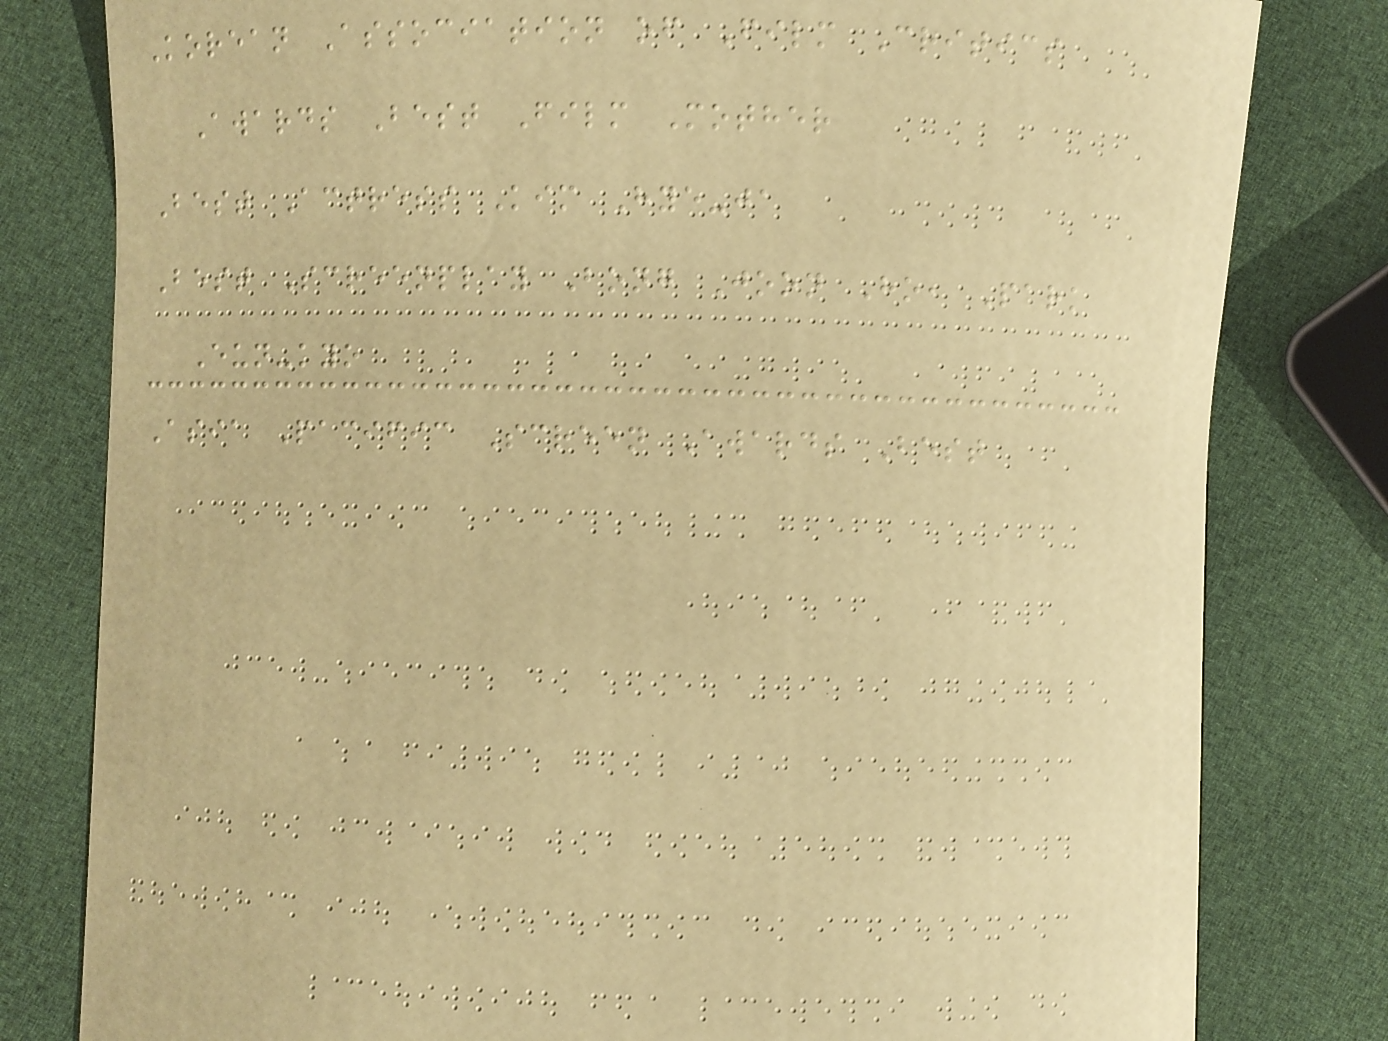Korean Association of Film Critics
Awards Best Film Mother
Best Actress Kim Hye-ja
Best Screenplay Bong Joon Ho, Park
Eun-kyo
Asia Pacific Screen Awards Best
